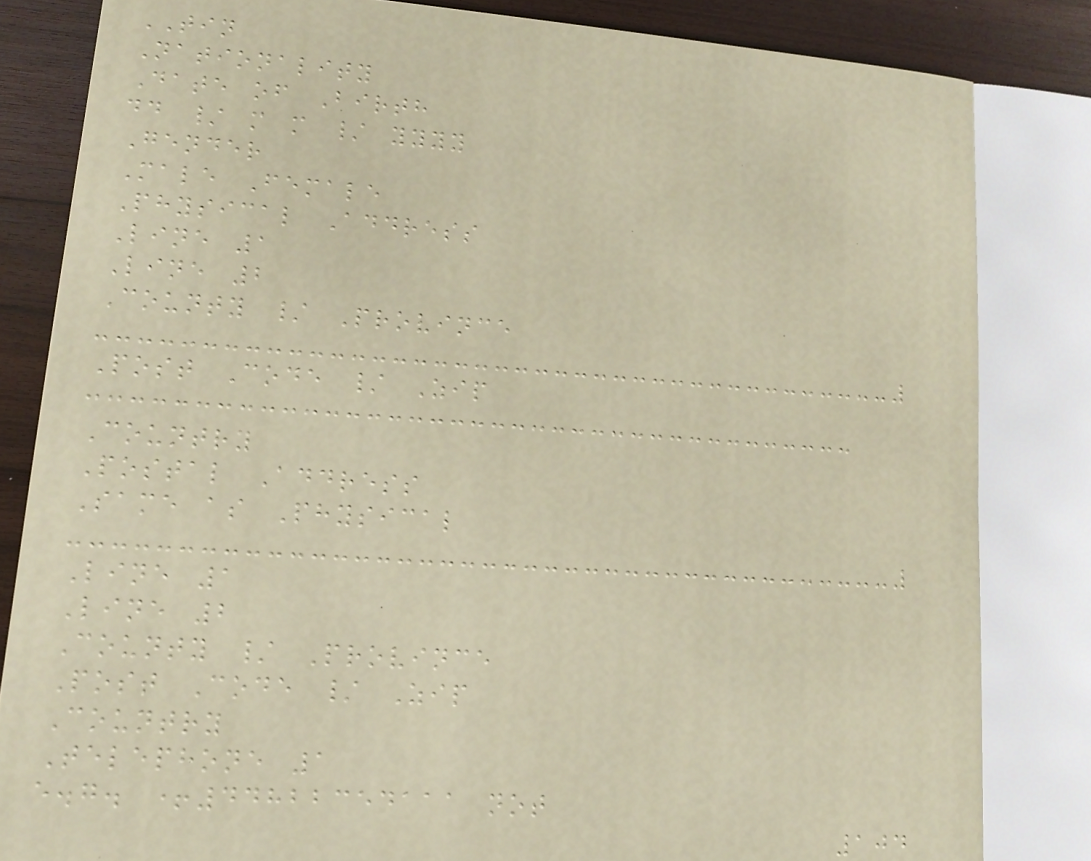TIN
Nationality
Date of Birth
dd / m m / yyyy
Gender
Male Female
Physical Address
Line 1
Line 2
County / Province
Post Code / Zip
Country
Postal Address
Same as Physical
Line 1
Line 2
County / Province
Post Code / Zip
Country
Telephone 1
e.g. +44822354111 not
104
